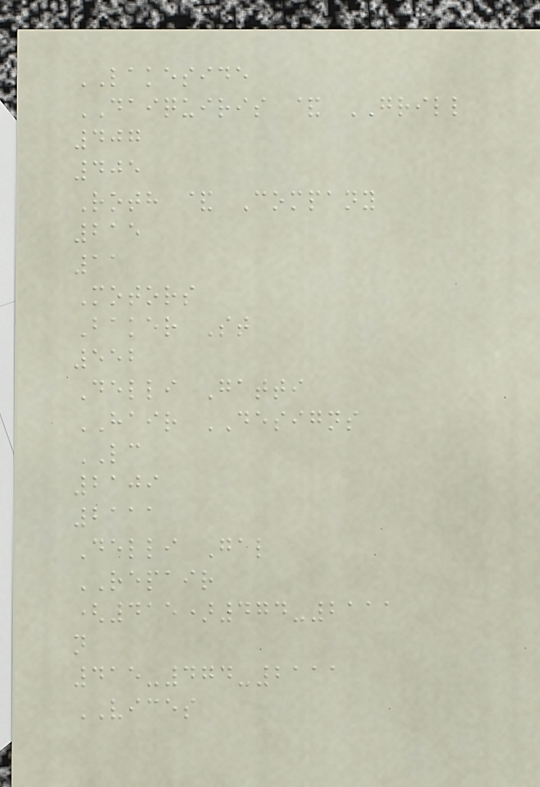LAKESIDE
DAIQUIRIS & GRILL
407
405
Roth & Company
215
11
Motors
Baker St
552
Delli Gatti
HAIR DESIGNS
LC
2109
2111
Delli Gal
REPAIR
(415)474-2111
n
415-474-2111
VICES
